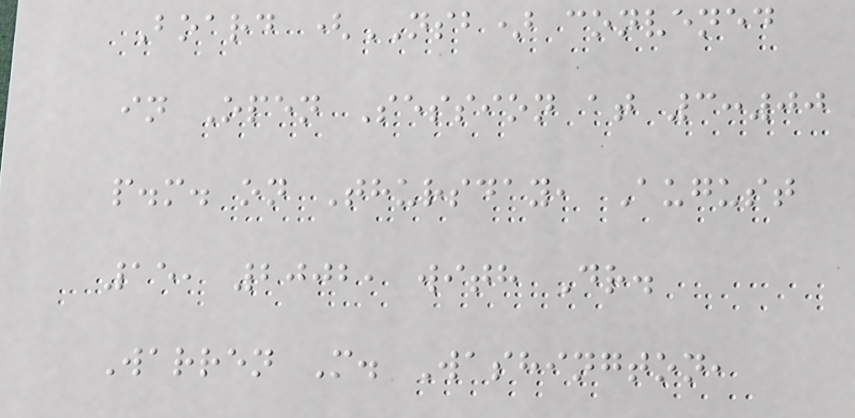Board (NSB) convened
in Open Session at 3:00
p.m. on Thursday, August
15, 2002, with Dr.
Warren M. Washington,
